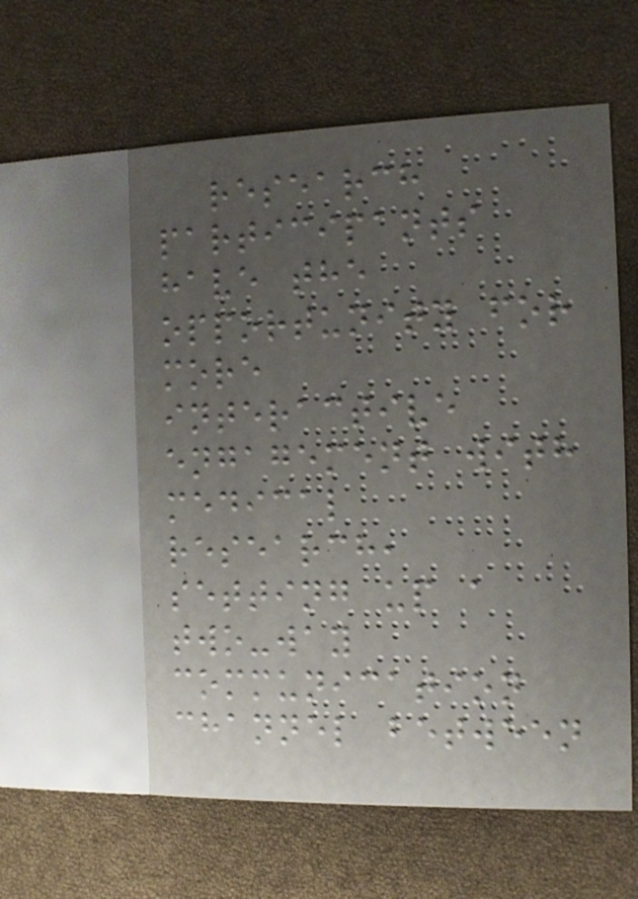research
participants
have the
opportunity for
more
interactive
engagement with
medical
research,
setting up a
two-way
communication
channel between
